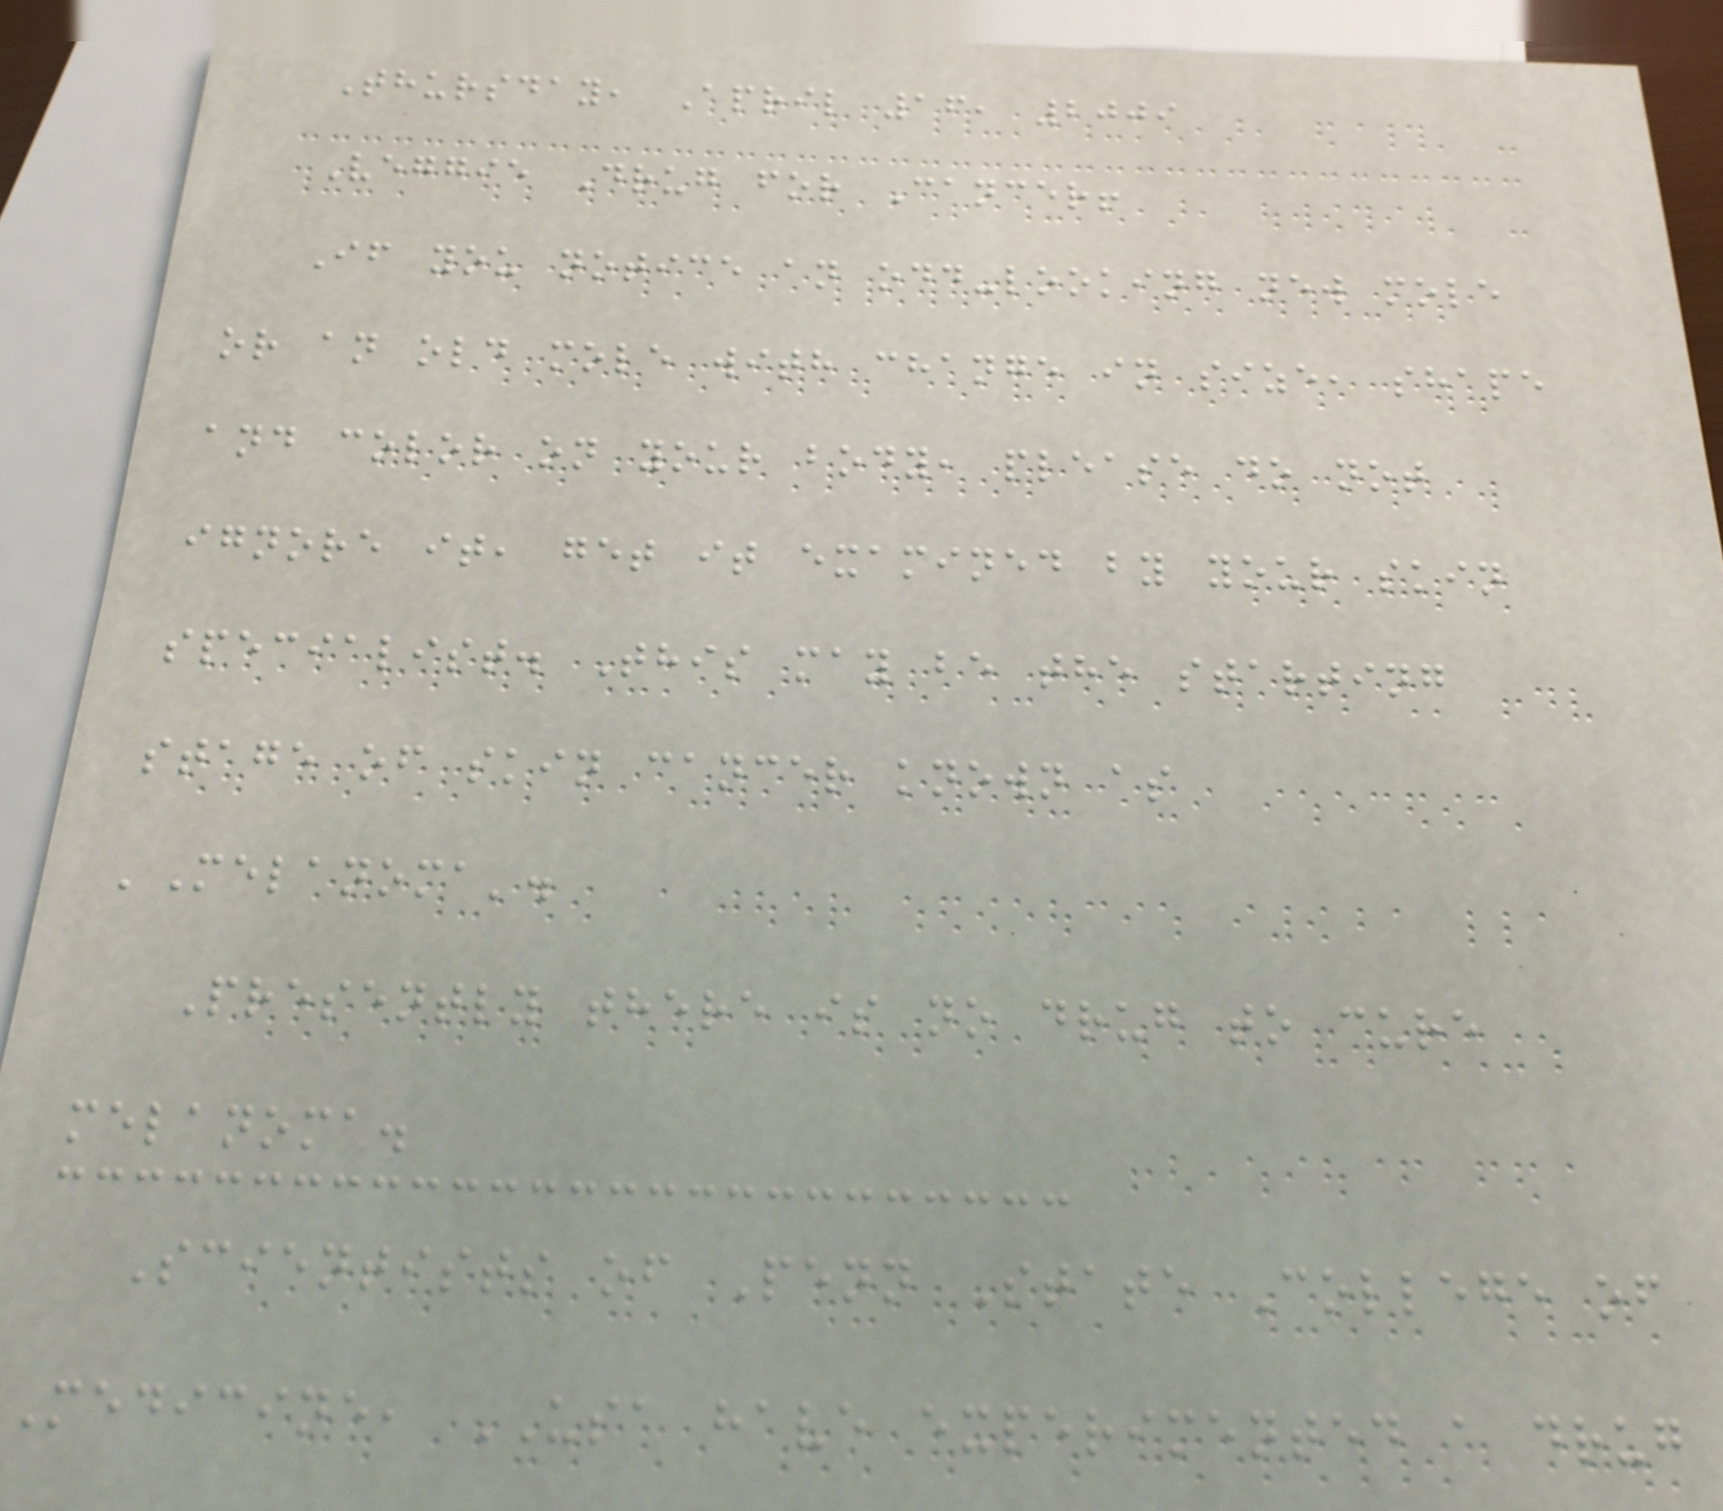Thursday, April 16, 2009
Veggie Drug for Cancer!
If you notice an odd-looking new mole
or an old mole with change in size, shape
and color on your body, please do not
ignore it, get it examined by your skin
specialist. This may be the starting
stage of skin cancer known as
'Melanoma'.
Presently there is no drug to cure
melanoma.
Scientists of Penn State College of
Medicine, USA have experimented a drug
